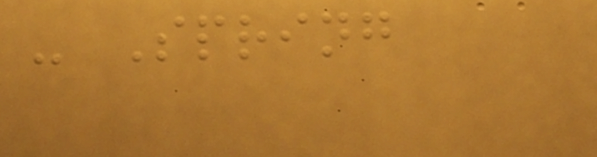- Spring
